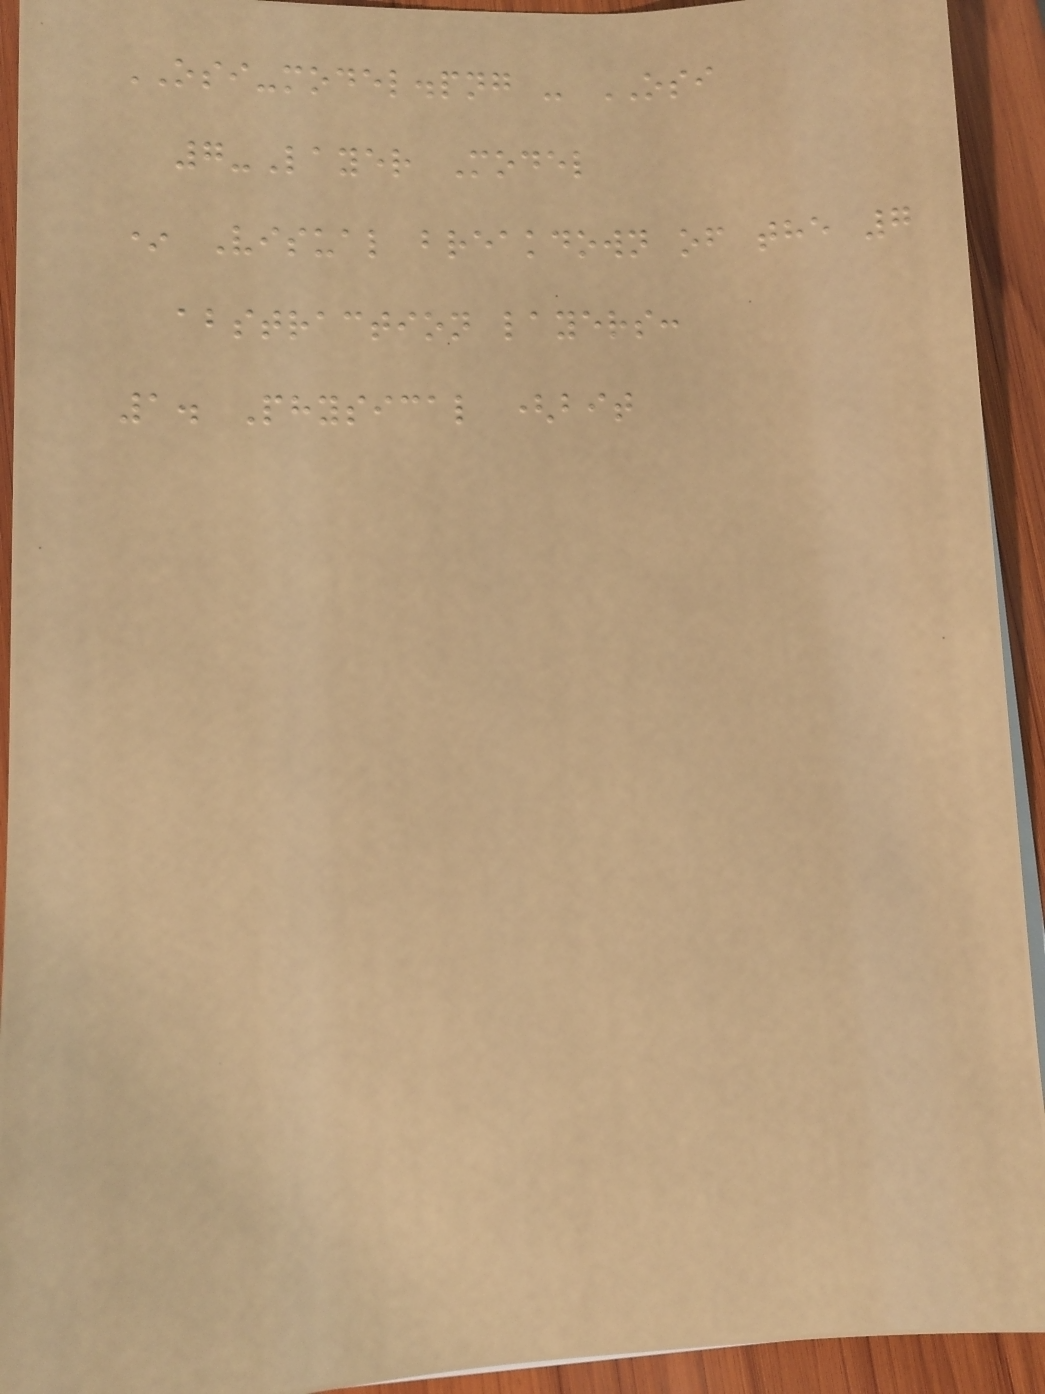OSI-model.png - OSI
7-Layer Model
* Visual breakdown of the 7
abstraction layers:
1. Physical (bit
